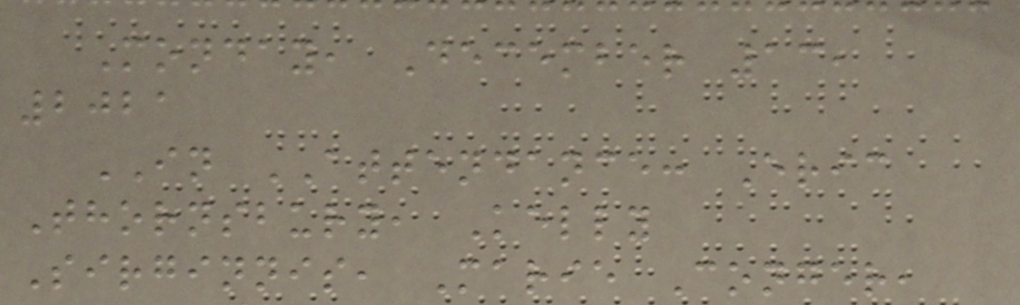Monday, December 13,
2021
IN ATTENDANCE: Eric
Thornsbury, Kelly
Sirginnis, Marie Conger,
